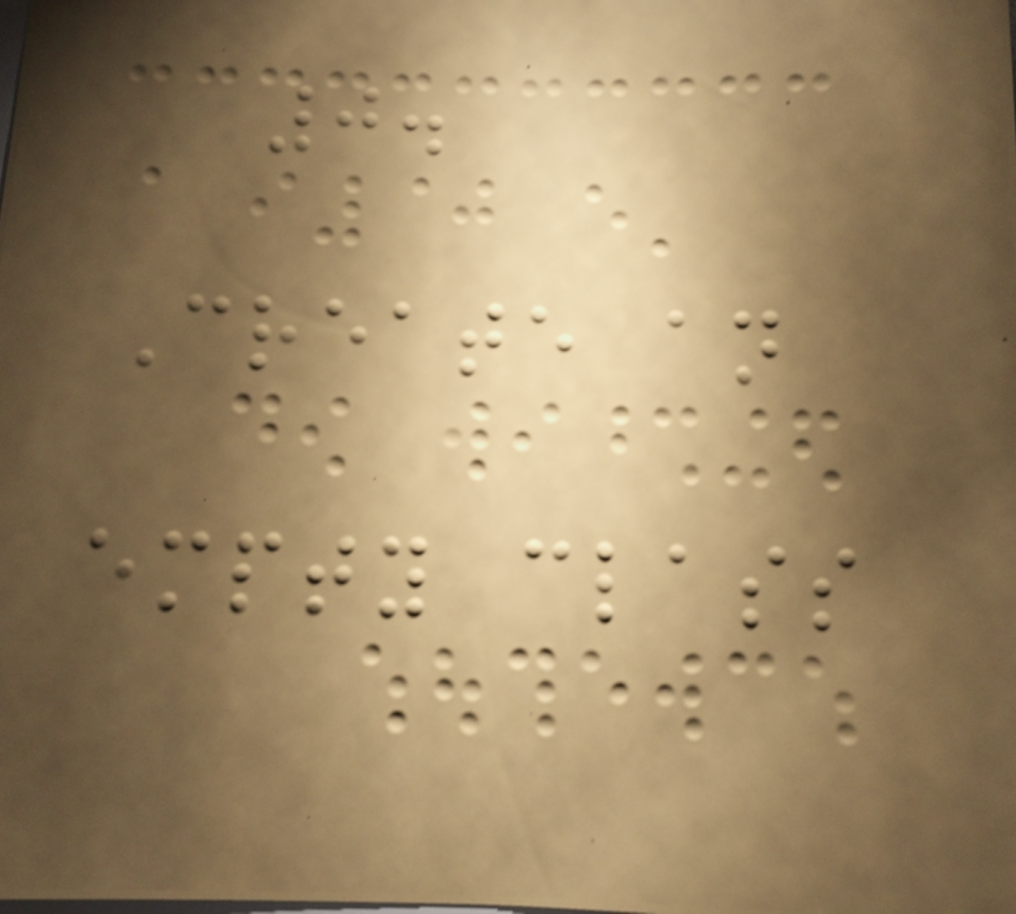0.
Create an
empty class
